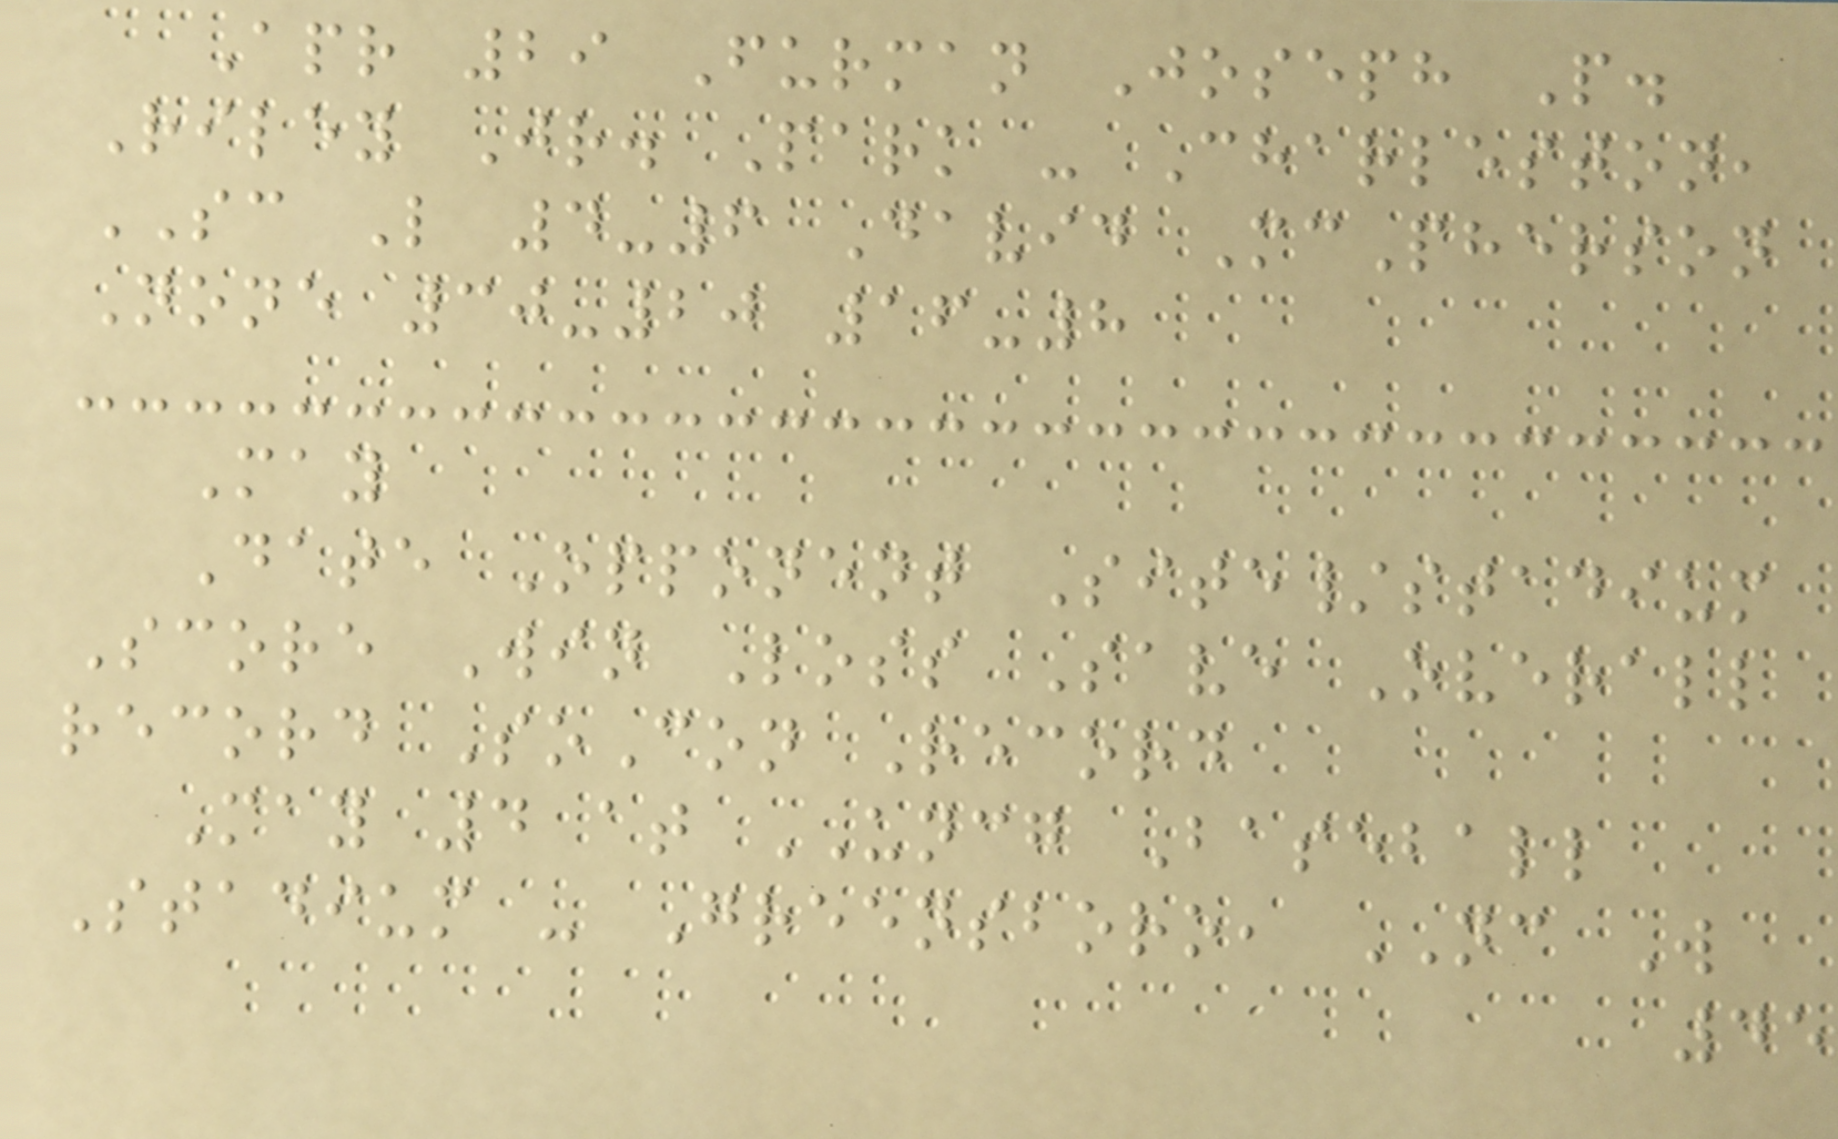Apr 29 Furman Joseph P.
Riley Jr. Park - Charleston,
SC L 4-6 David McPherson
None 30-20 16-8
May
Date Opponent Site/stadium
Score Win Loss Save Overall
record SoCon Record
May 4 at UNCG Baseball
Stadium - Greensboro, NC W
45
